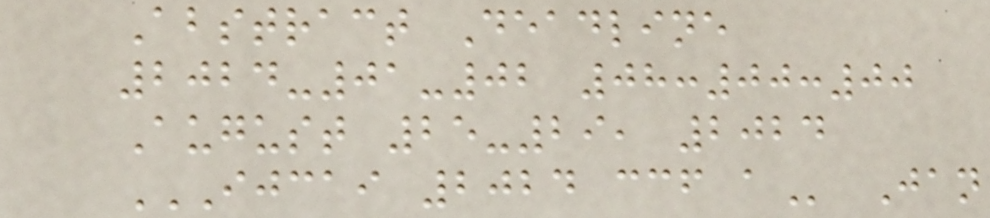Abstract Deadline
2024-01-02 08:00:00
August 25-29, 2024
IJCAI 2024 CCF A Jan
